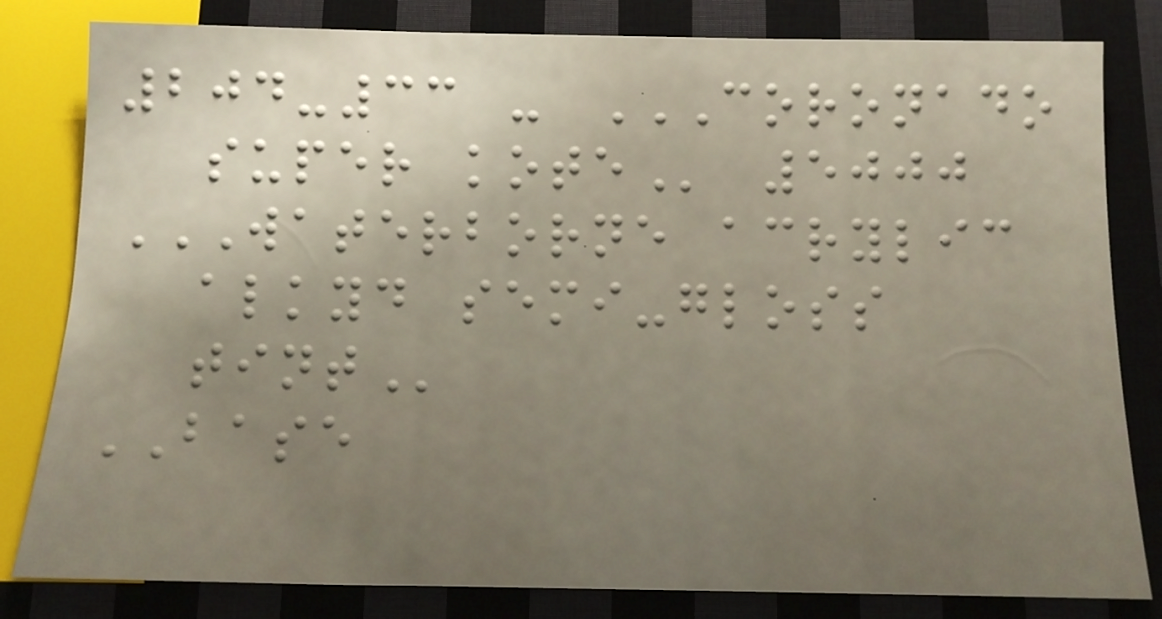204-33 - CORONADO
SUPER KOTE 5000
WATERBORNE ACRYLIC
ALKYD SEMI-GLOSS
TINT
BASE
